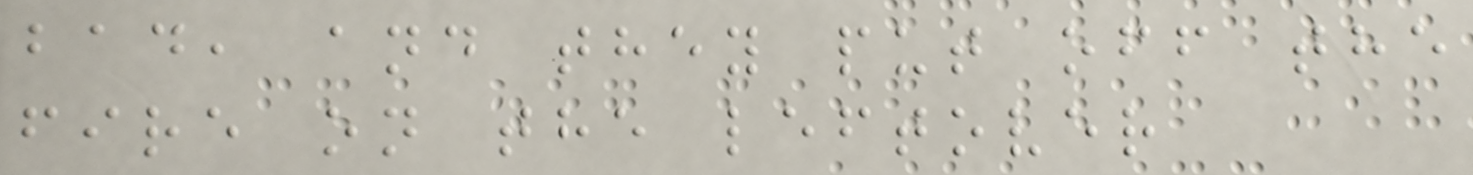bad, and they put off the
fire on the leftover
